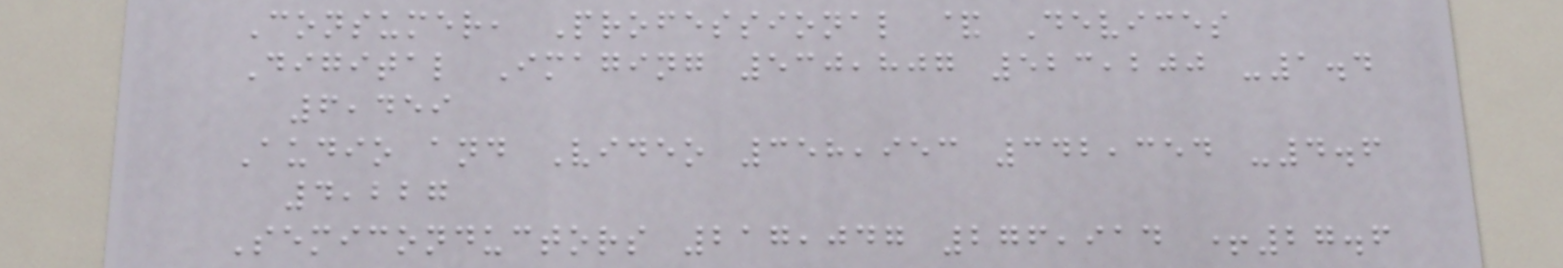Consumer, Professional & Devices
Digital Imaging 530,807 523,200 -1.4
6,459
Audio and Video 358,953 342,354 -4.6
4,227
Semiconductors 217,047 276,914 +27.6
